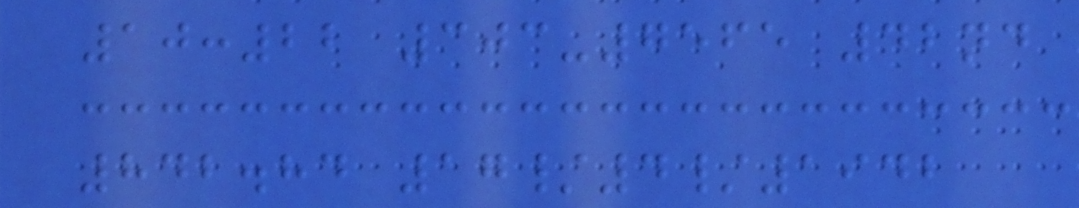10:22 303-7565 42nd
842.84 17/4/1942
